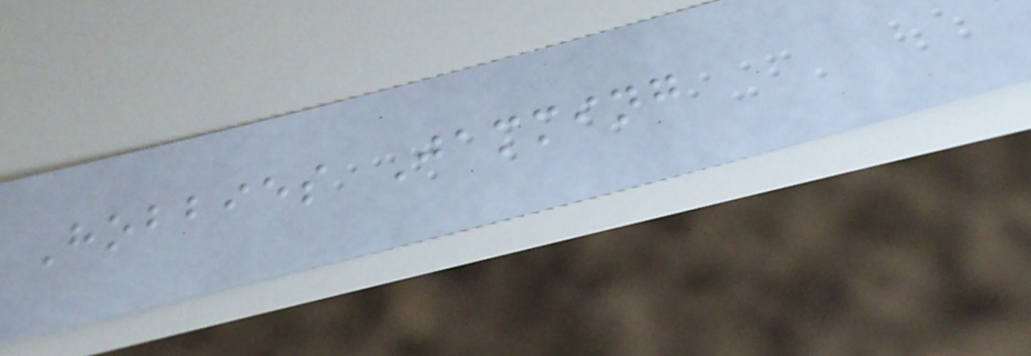Hobbies Jamming
